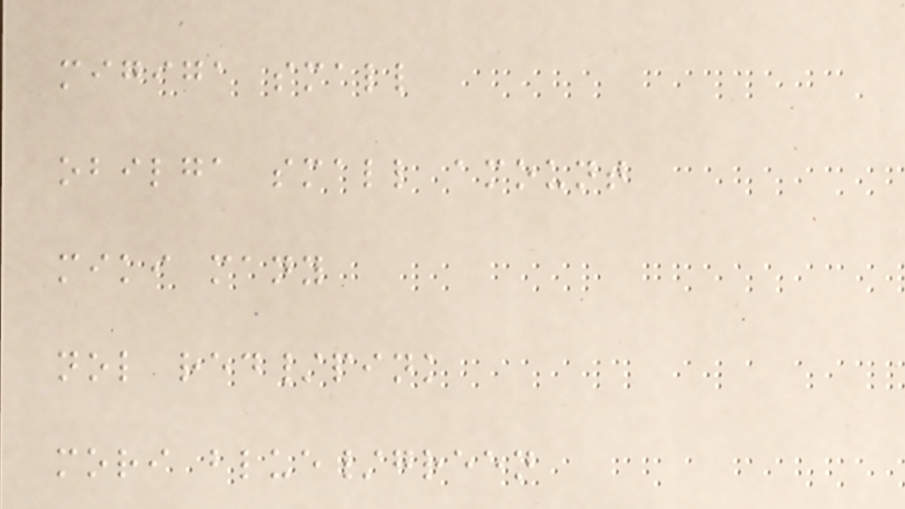migiga small
obilga small amount
miki many
nol red/pink
mori blue/green
